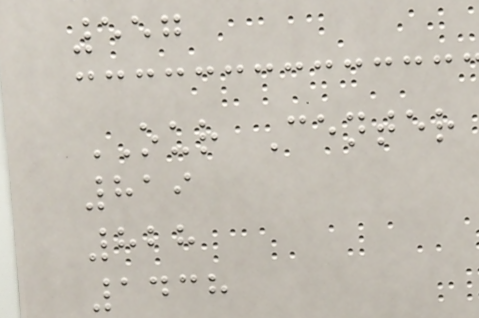557
OUR Center
819
828
1438
